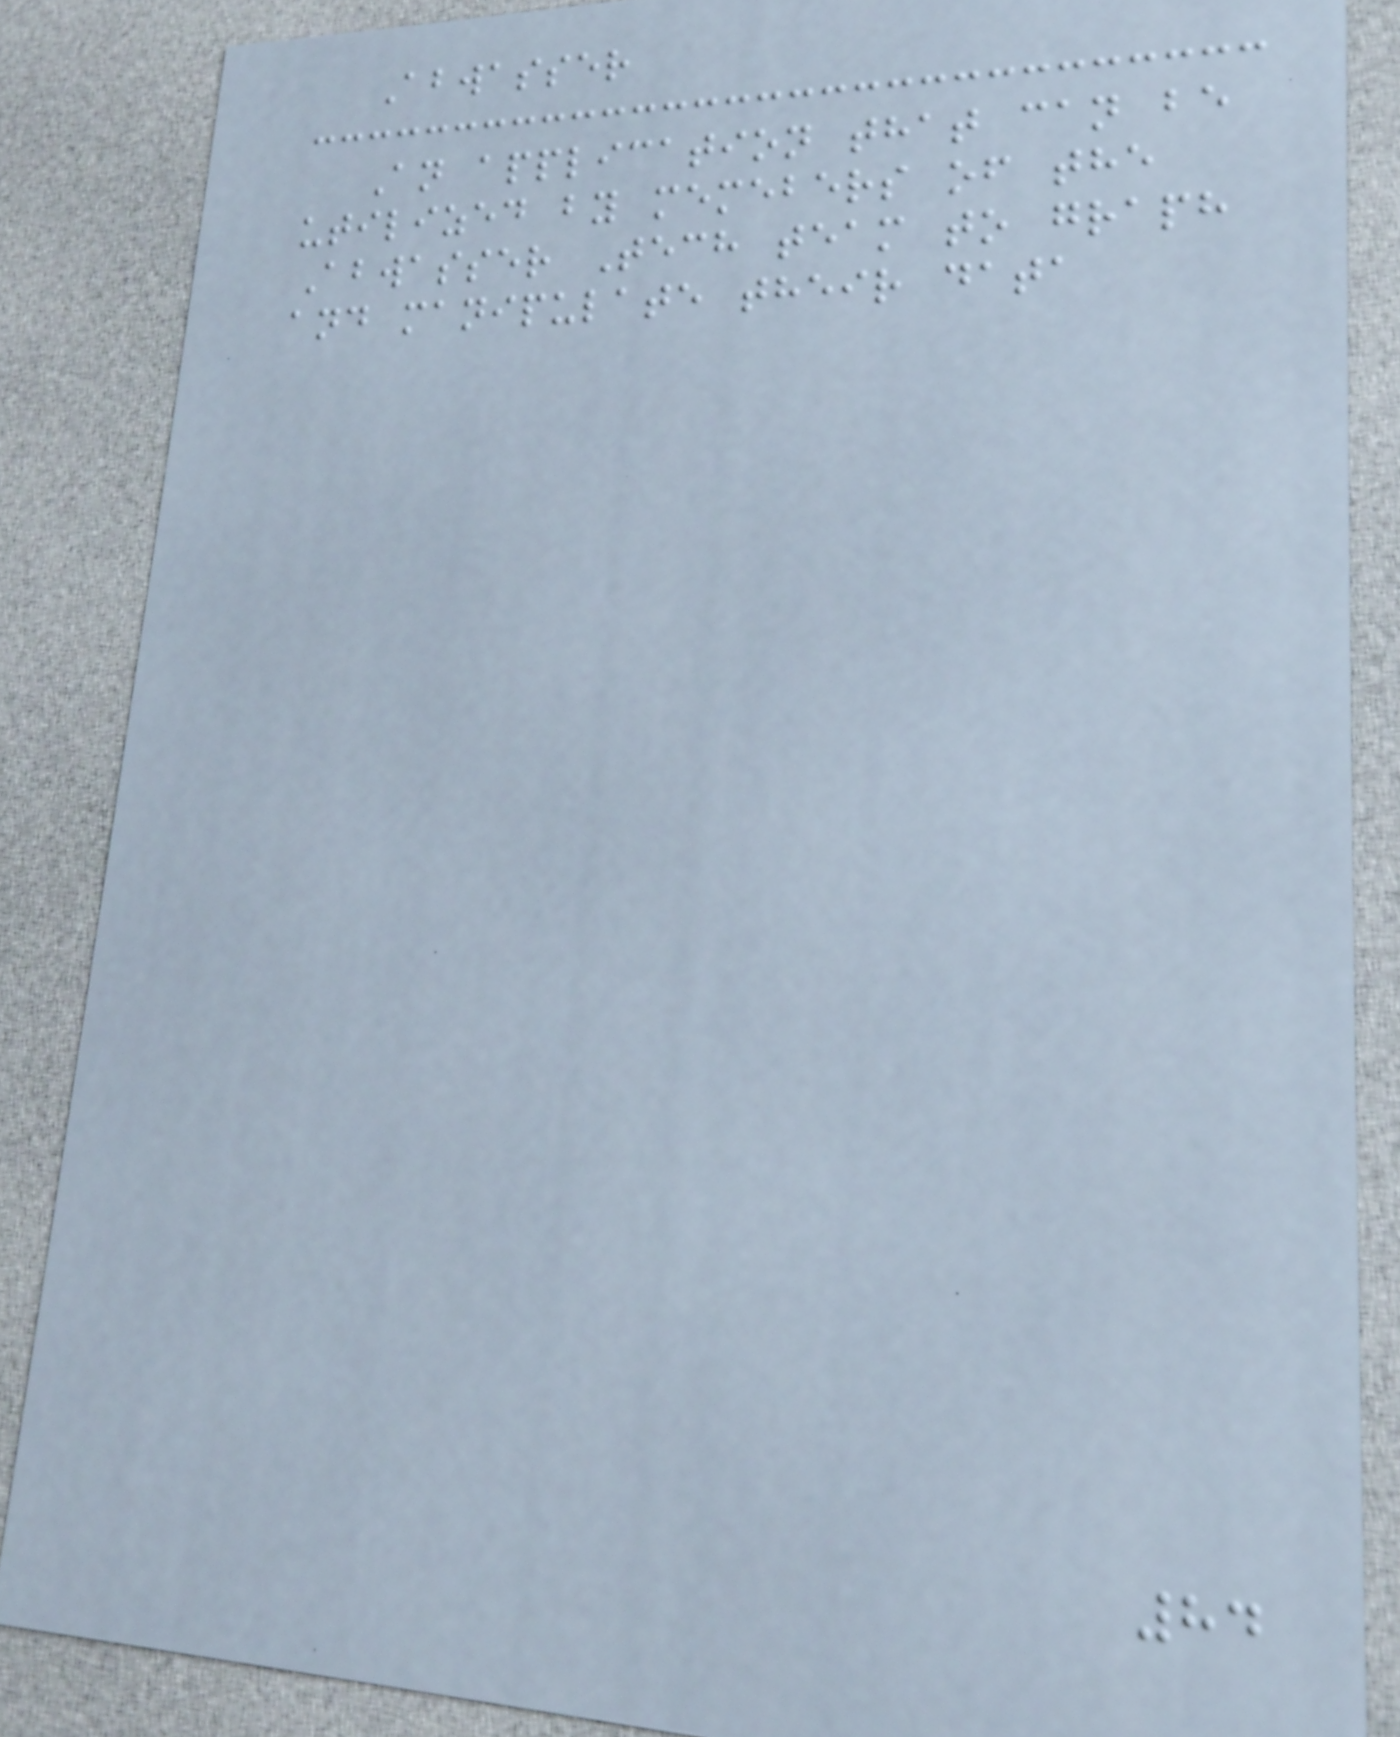Abwasser
An application that can be
utilized by memebers of the
Abwasser Tech team to graph
and manipulate their data
84
